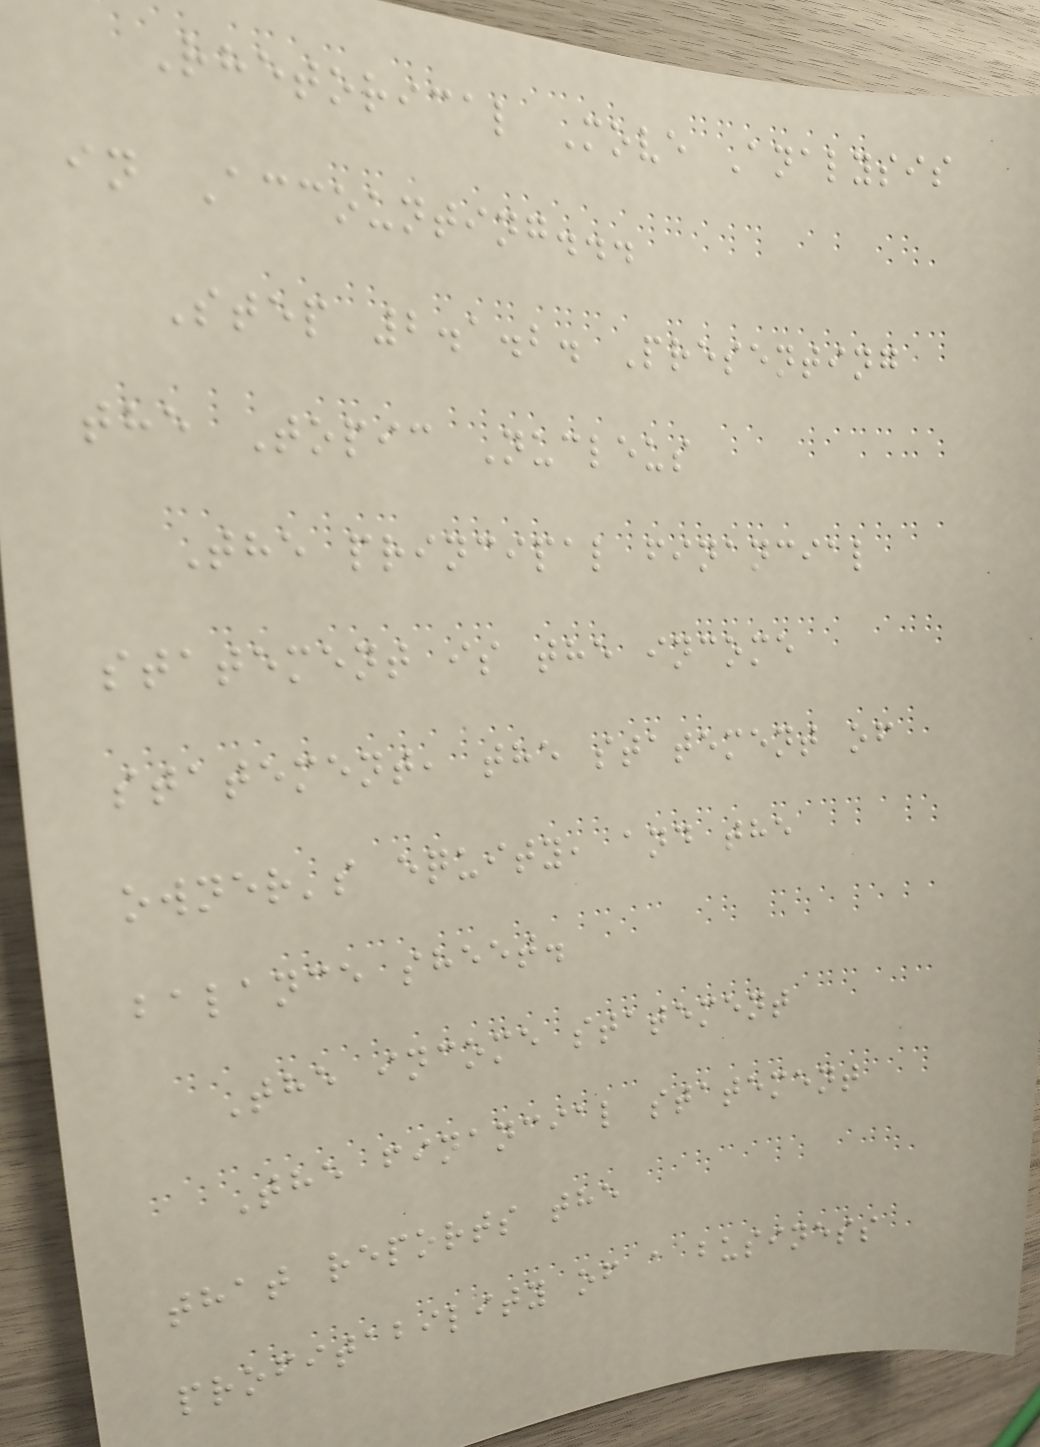Rhetorical Move Analysis
in Accounting...
Step 2.1.2. Presenting
the Topic Nucleus
The principal financial
statement is the income
statement, the statement of
owner's equity, and the
balance sheet.
The income statement
The financial statement
that reports the
profitability of a business
